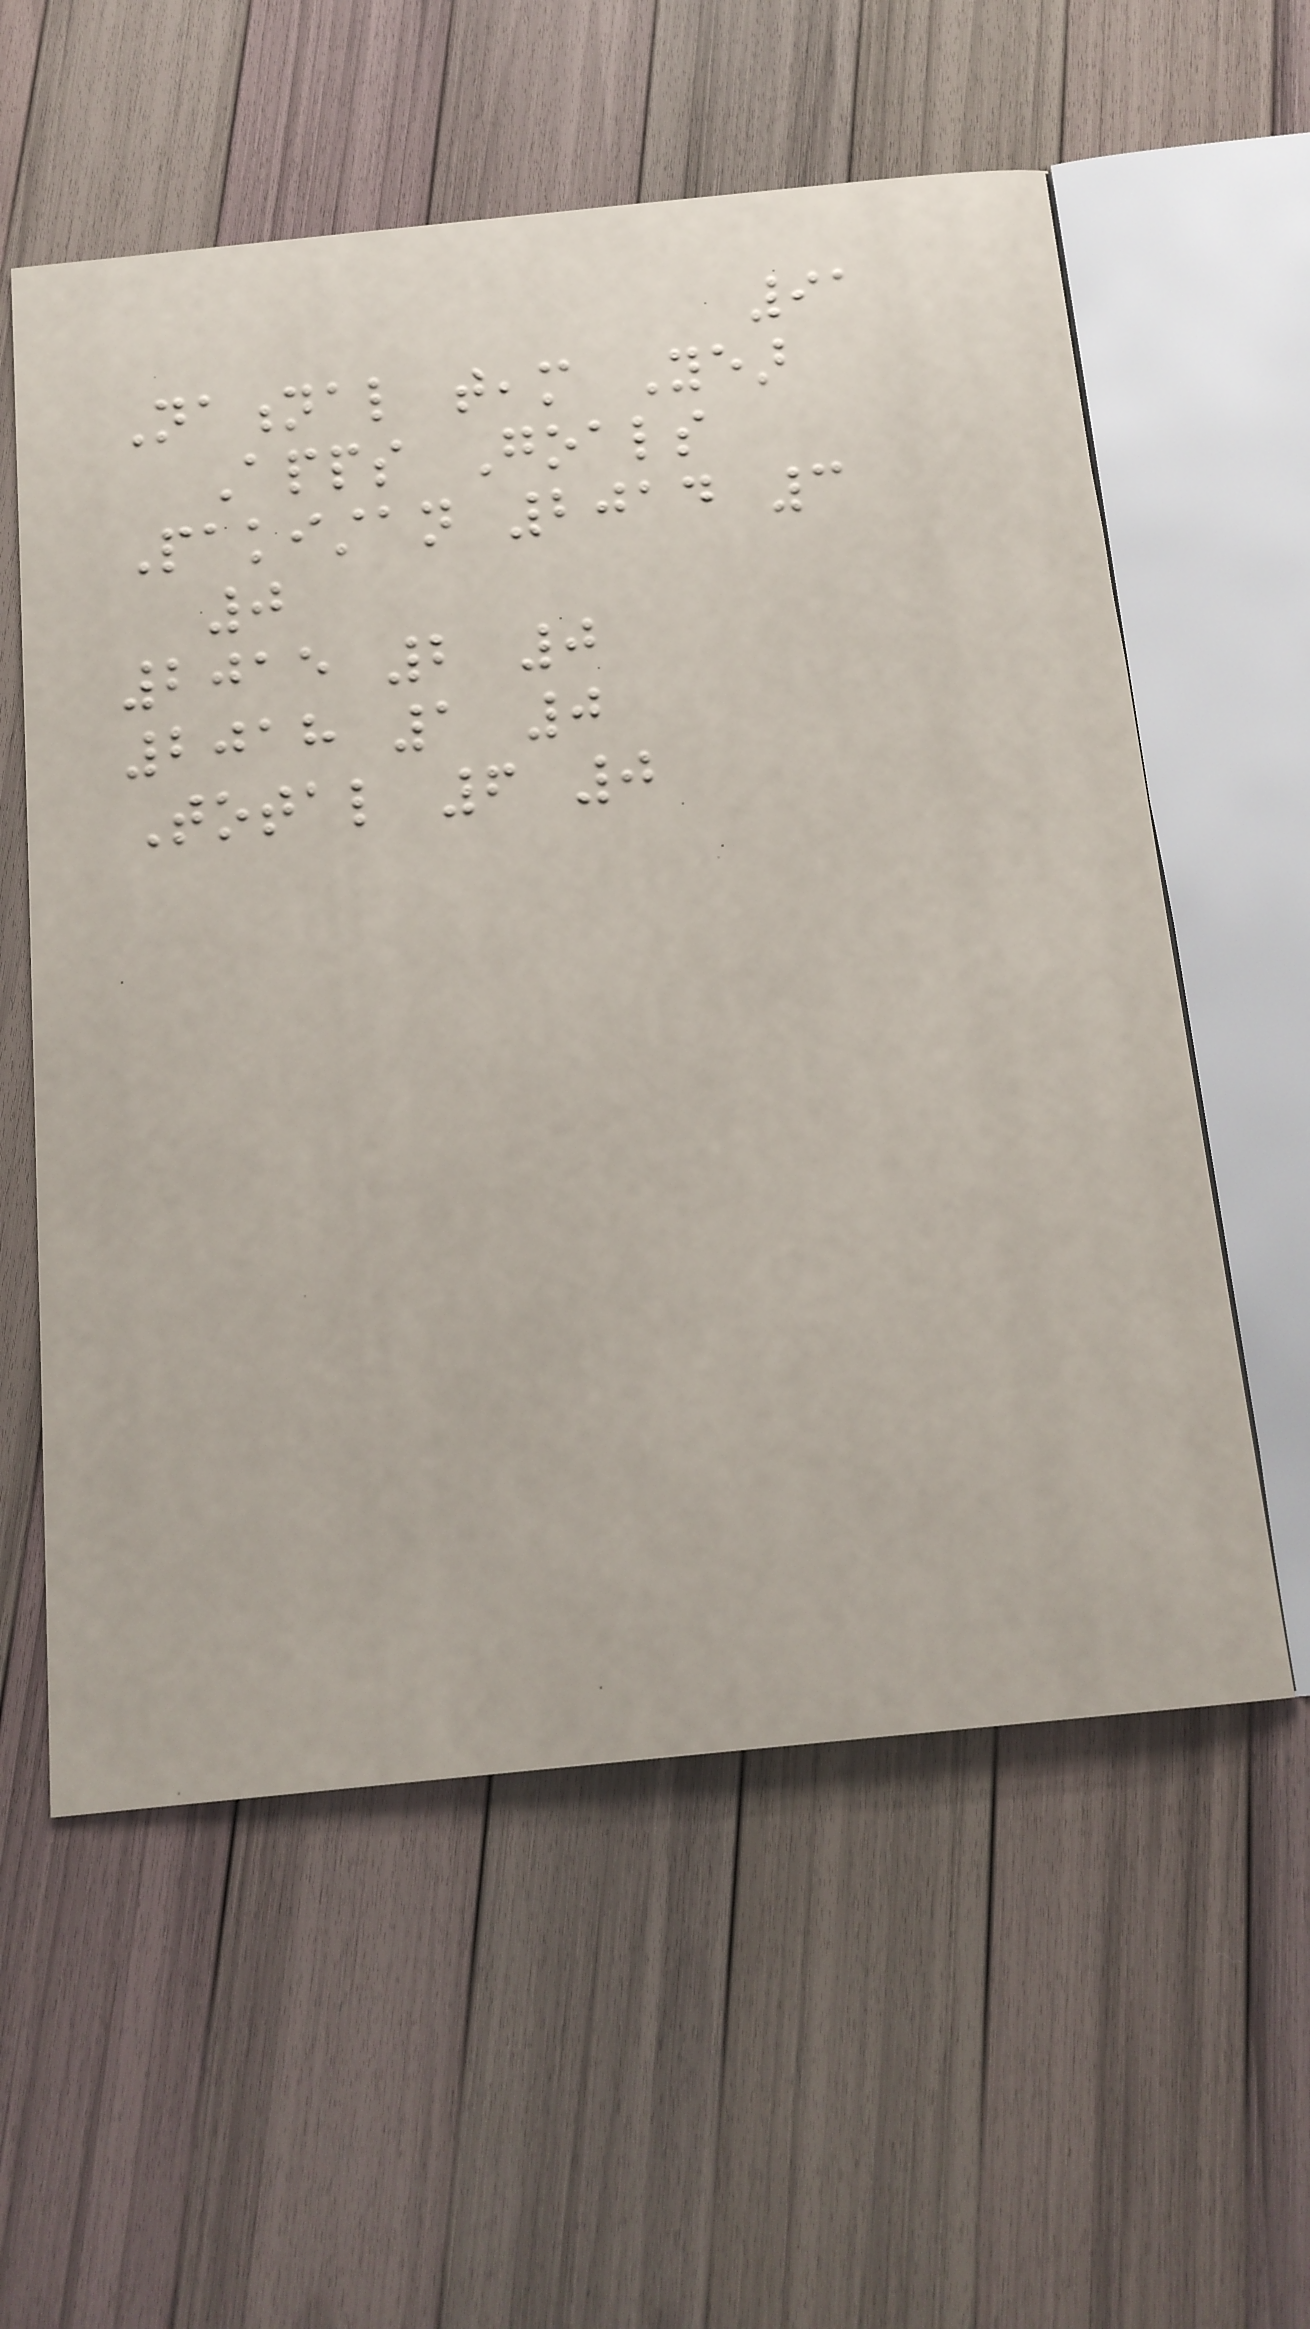91
National team Year
Apps Goals
Pakistan 2014 3
0
2015 2 0
2018 1 0
Total 6 0
